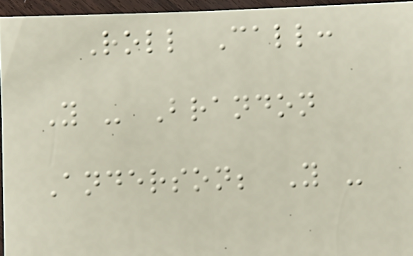Roll Call:
Y - Brandon
Anderson; Y -
